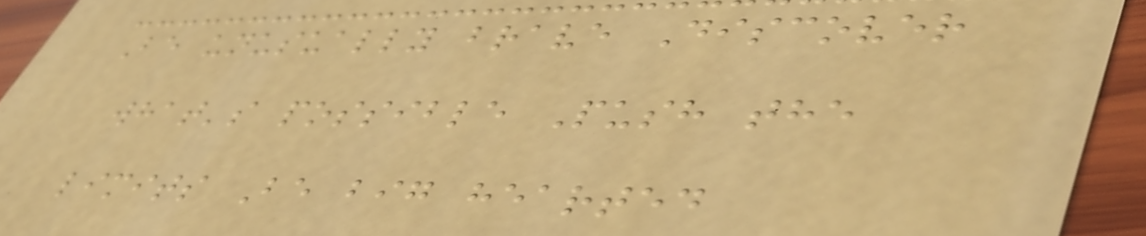Be unusually brave Discover
what's possible Push the
limits Be big hearted
